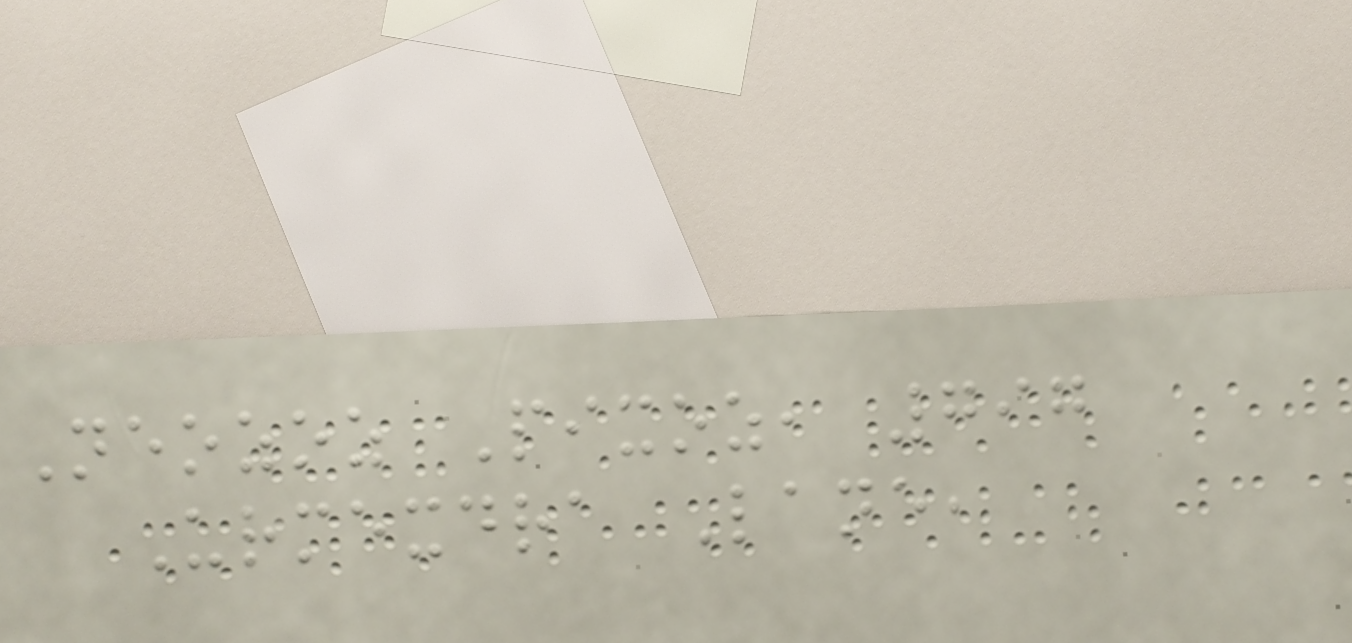Neozoz Pixoz, 797
Urmexdra Lane,
